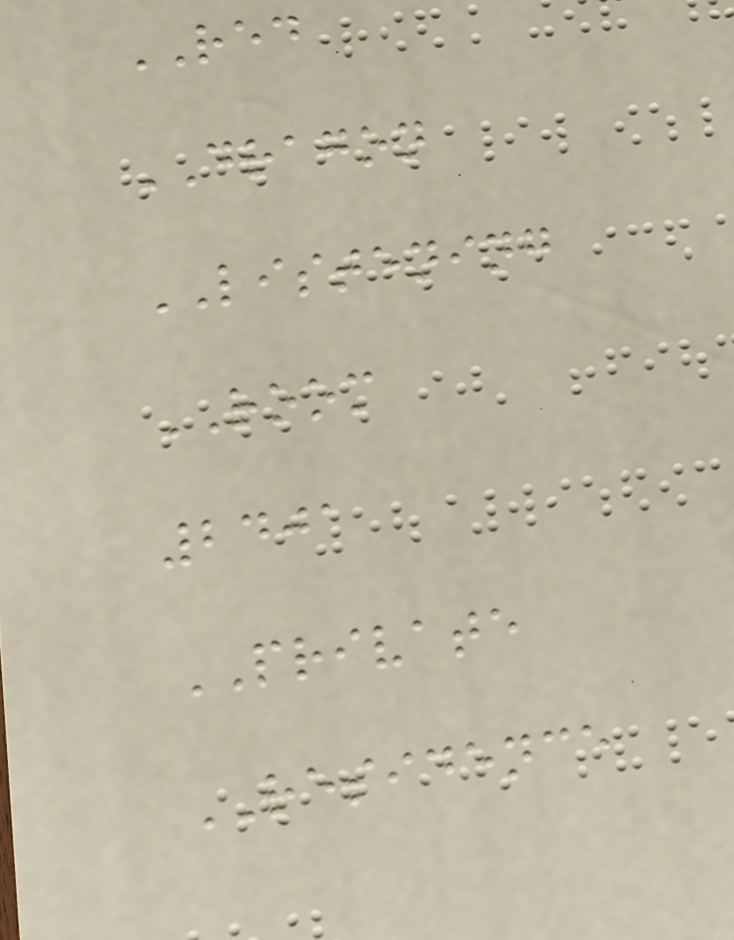RED
DRAGON
LISTENING
ROOM
2401
PRIVATE
RESIDENCE
